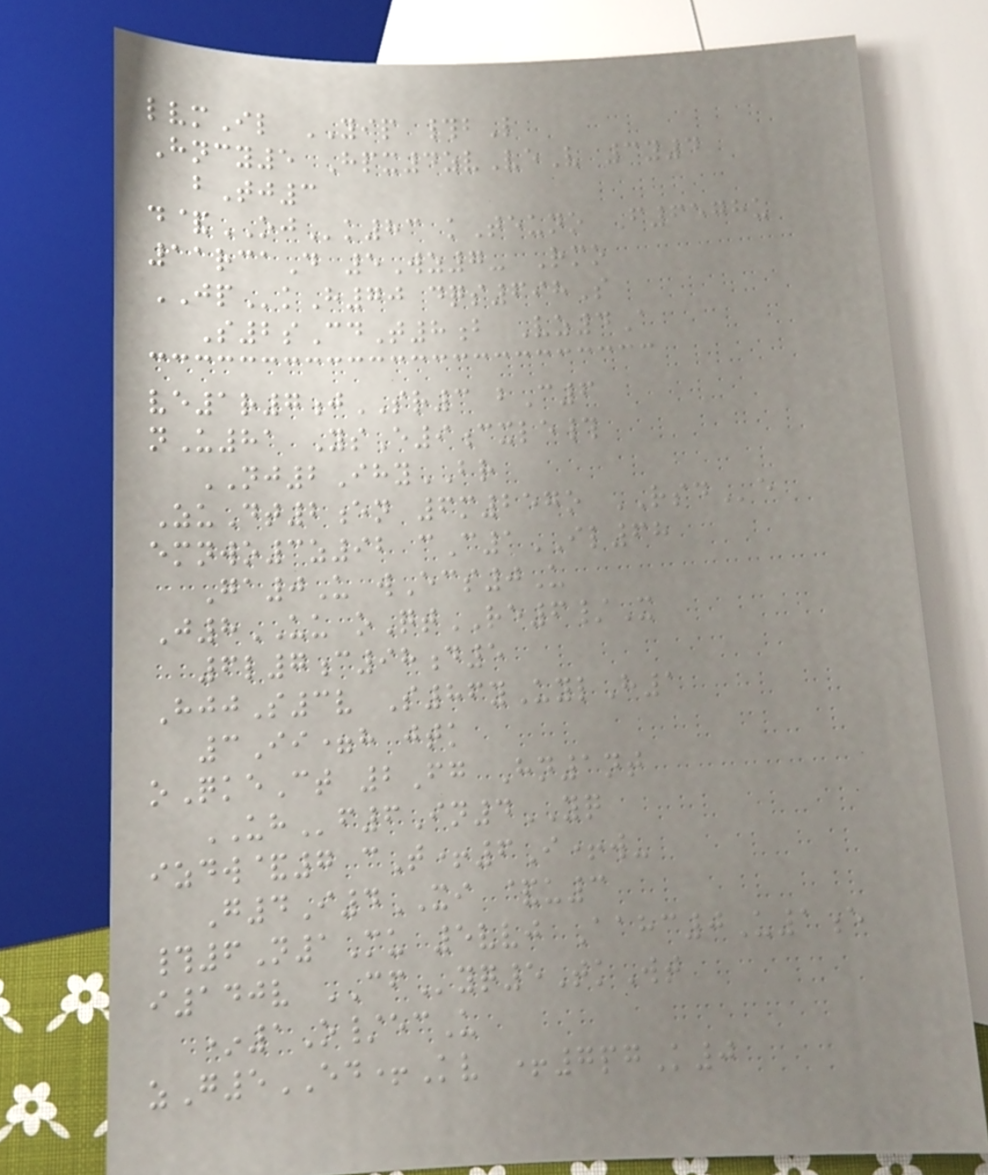lvmIl YIP #bL
Hncy5 Hpx4zvVeV 3y4
bTj3
d&OJk83 kTeuno F6578u
11rcaD 5Wz7- Rmo
JPkH70 dqs698S
S2sCdT8b Vz4A
ve1r7jSR3 bC6
nU81 YsE9cxle#
NJ2IhyBR
ZuDt2en 6m257o RSDe
emnwo3z92 cC1IL68
Ga0U wEcs0U
J8UU oQtRE6/X
6l7c98d5
HjjS3v S86yUylH1
3Ii=h jtk
oQkeCt 2Fg Hn1nt
UHf6In4YQ
izdw&7 cT+6I+w-
G4I4XI &u3
#6N1Mu 5vvj Aahc0U1e
i140v CFyq5TkWt
*1O/ecU
zG5ED+Kv +7pgK0
